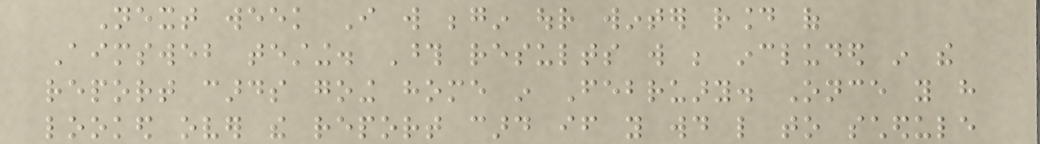Next week I will begin our winter round of
Aimsweb testing. Those results will be included in the
report cards going home in February. Once you have
looked over the report card if you would like to schedule
